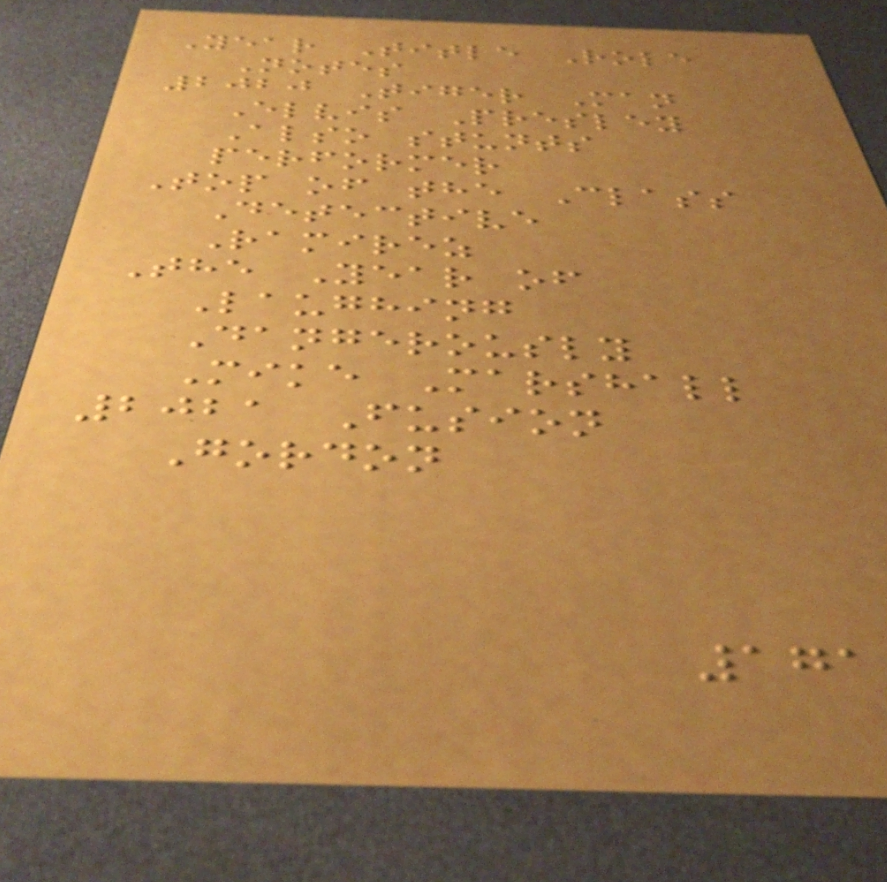Year Title Role
Notes
2020 Tiger Man
Elvis Presley
Also stunts
performer
Top of the Class
Detective
Ramirez
The Year of
Laughing
Dangerously
Mike Marshall
2021 Fusion
Gordon
171
